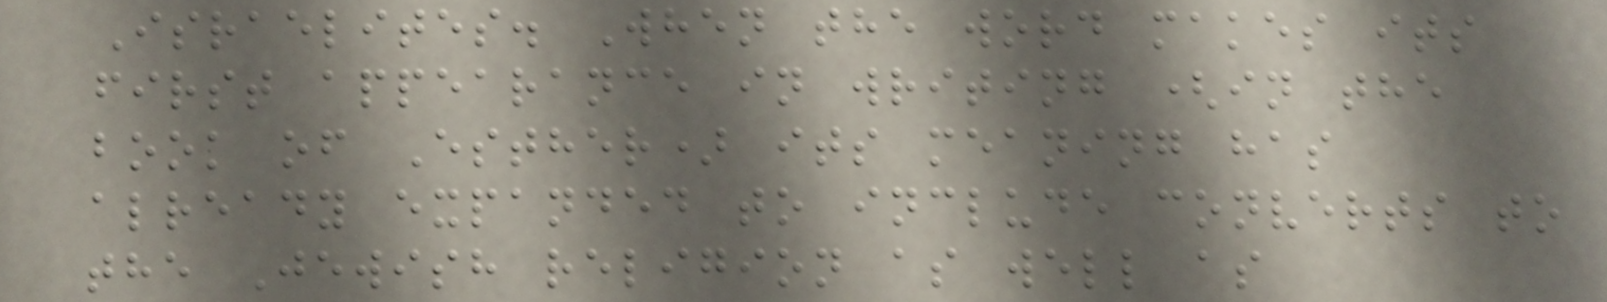Israelites. When the word makes its
first appearance in writing (in the
book of Esther) its meaning has
already expanded to include converts to
the Jewish religion as well as
